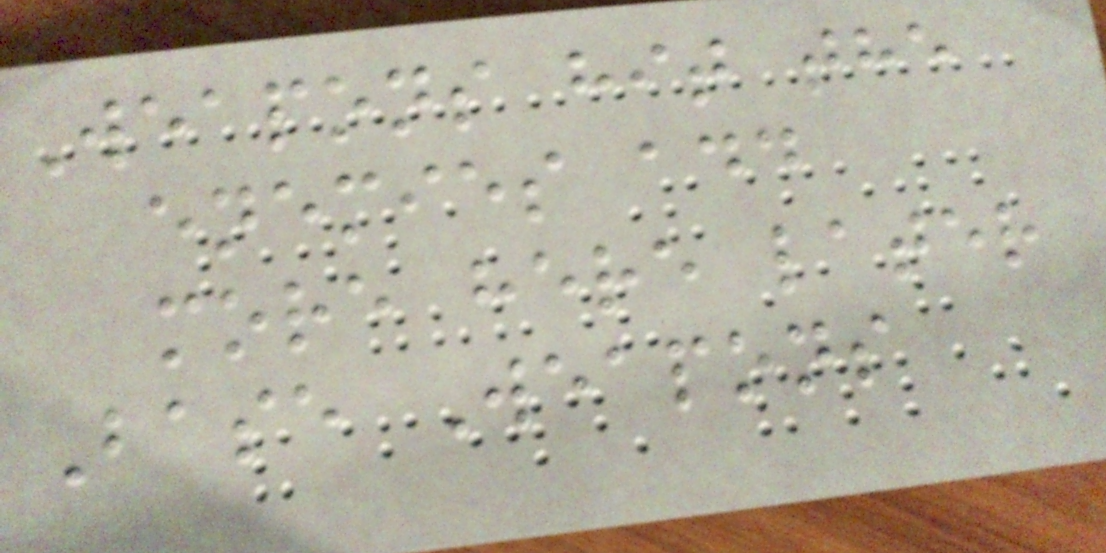Weapons hit the
enemies add
more here later
Base Weapons
